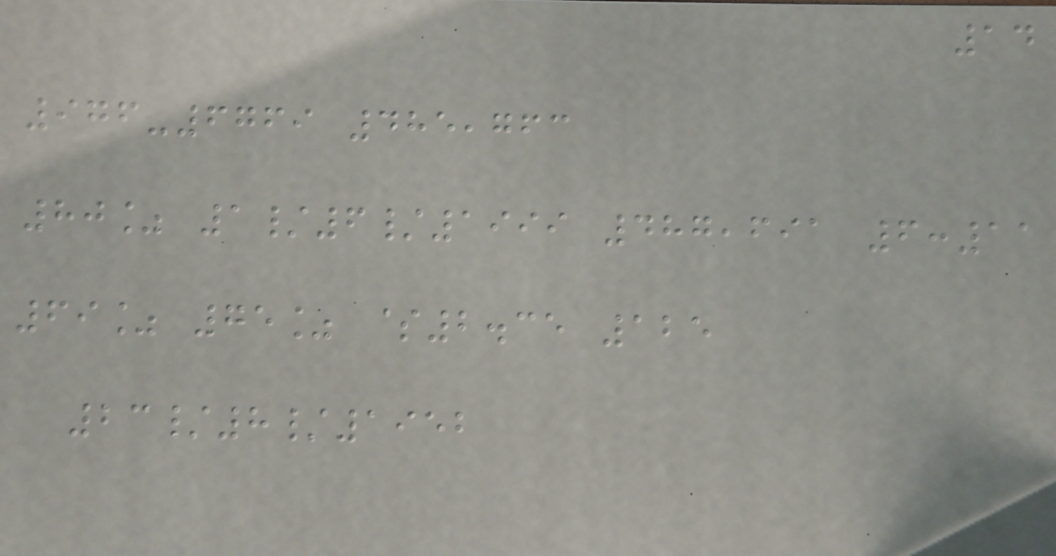14
976-6769 485,763
80% 1/6/1999 487,691 6:11
69% 75% $2.35 125
23/8/1952
